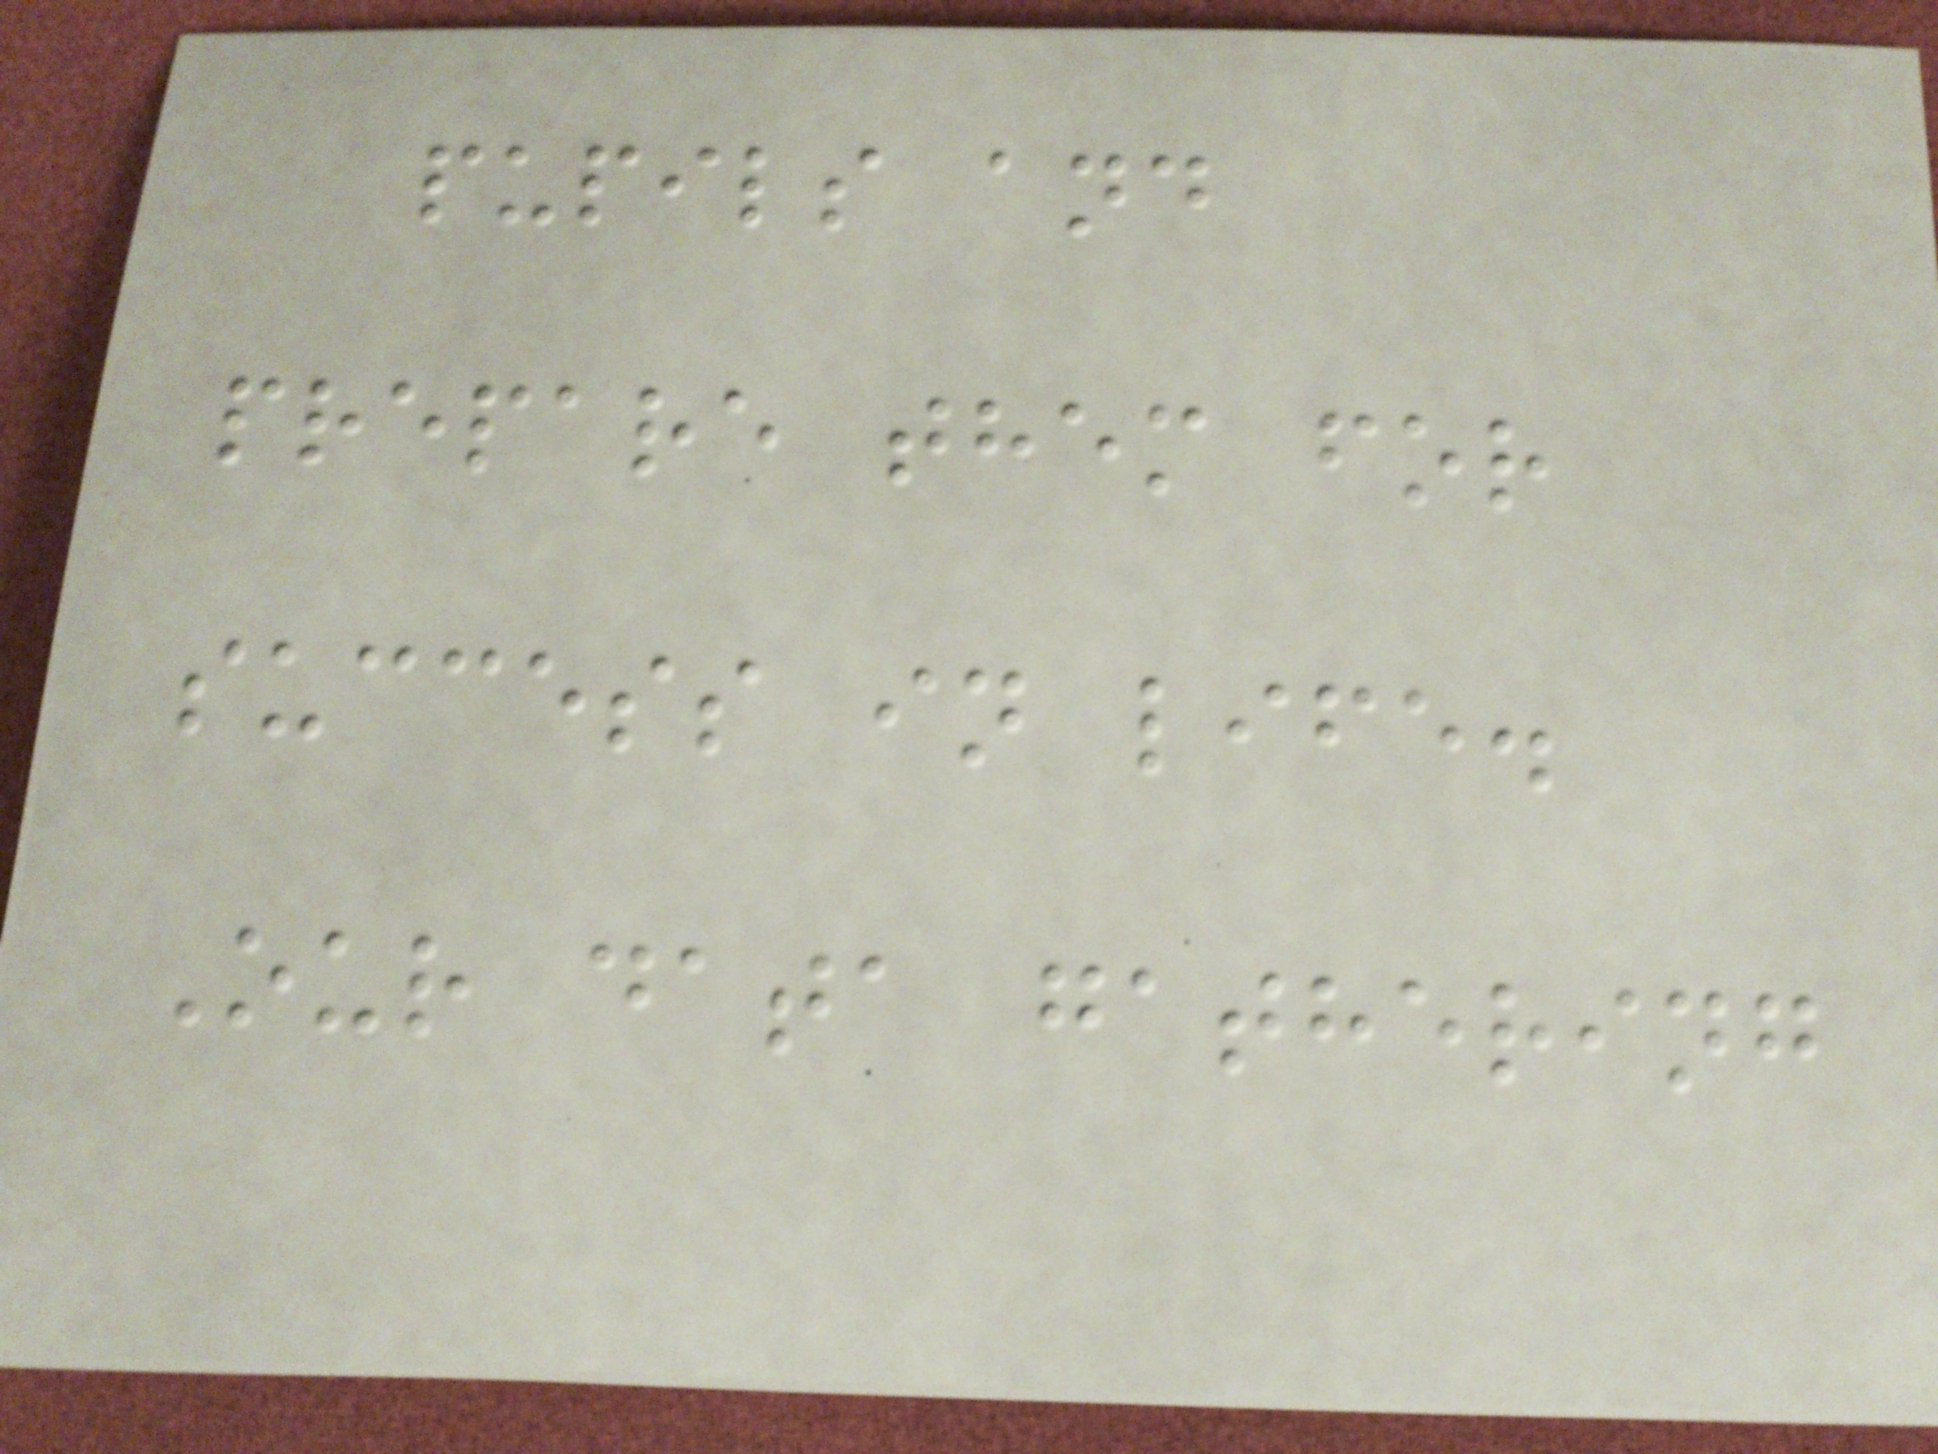pupils and
prepare them for
success in life.
Our data gathering
